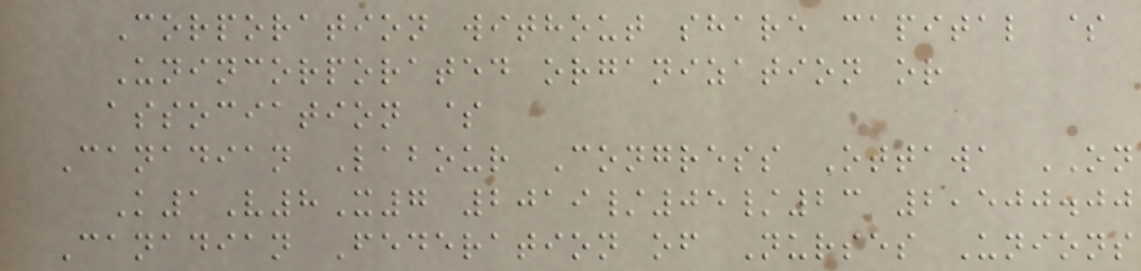Corporation without share capital $
Unincorporated organization or
association $
Canadian Labour Congress Ottawa ON
K1V8X7 2019/05/23 2,500.00
Canadian Federation of Nurses Unions
